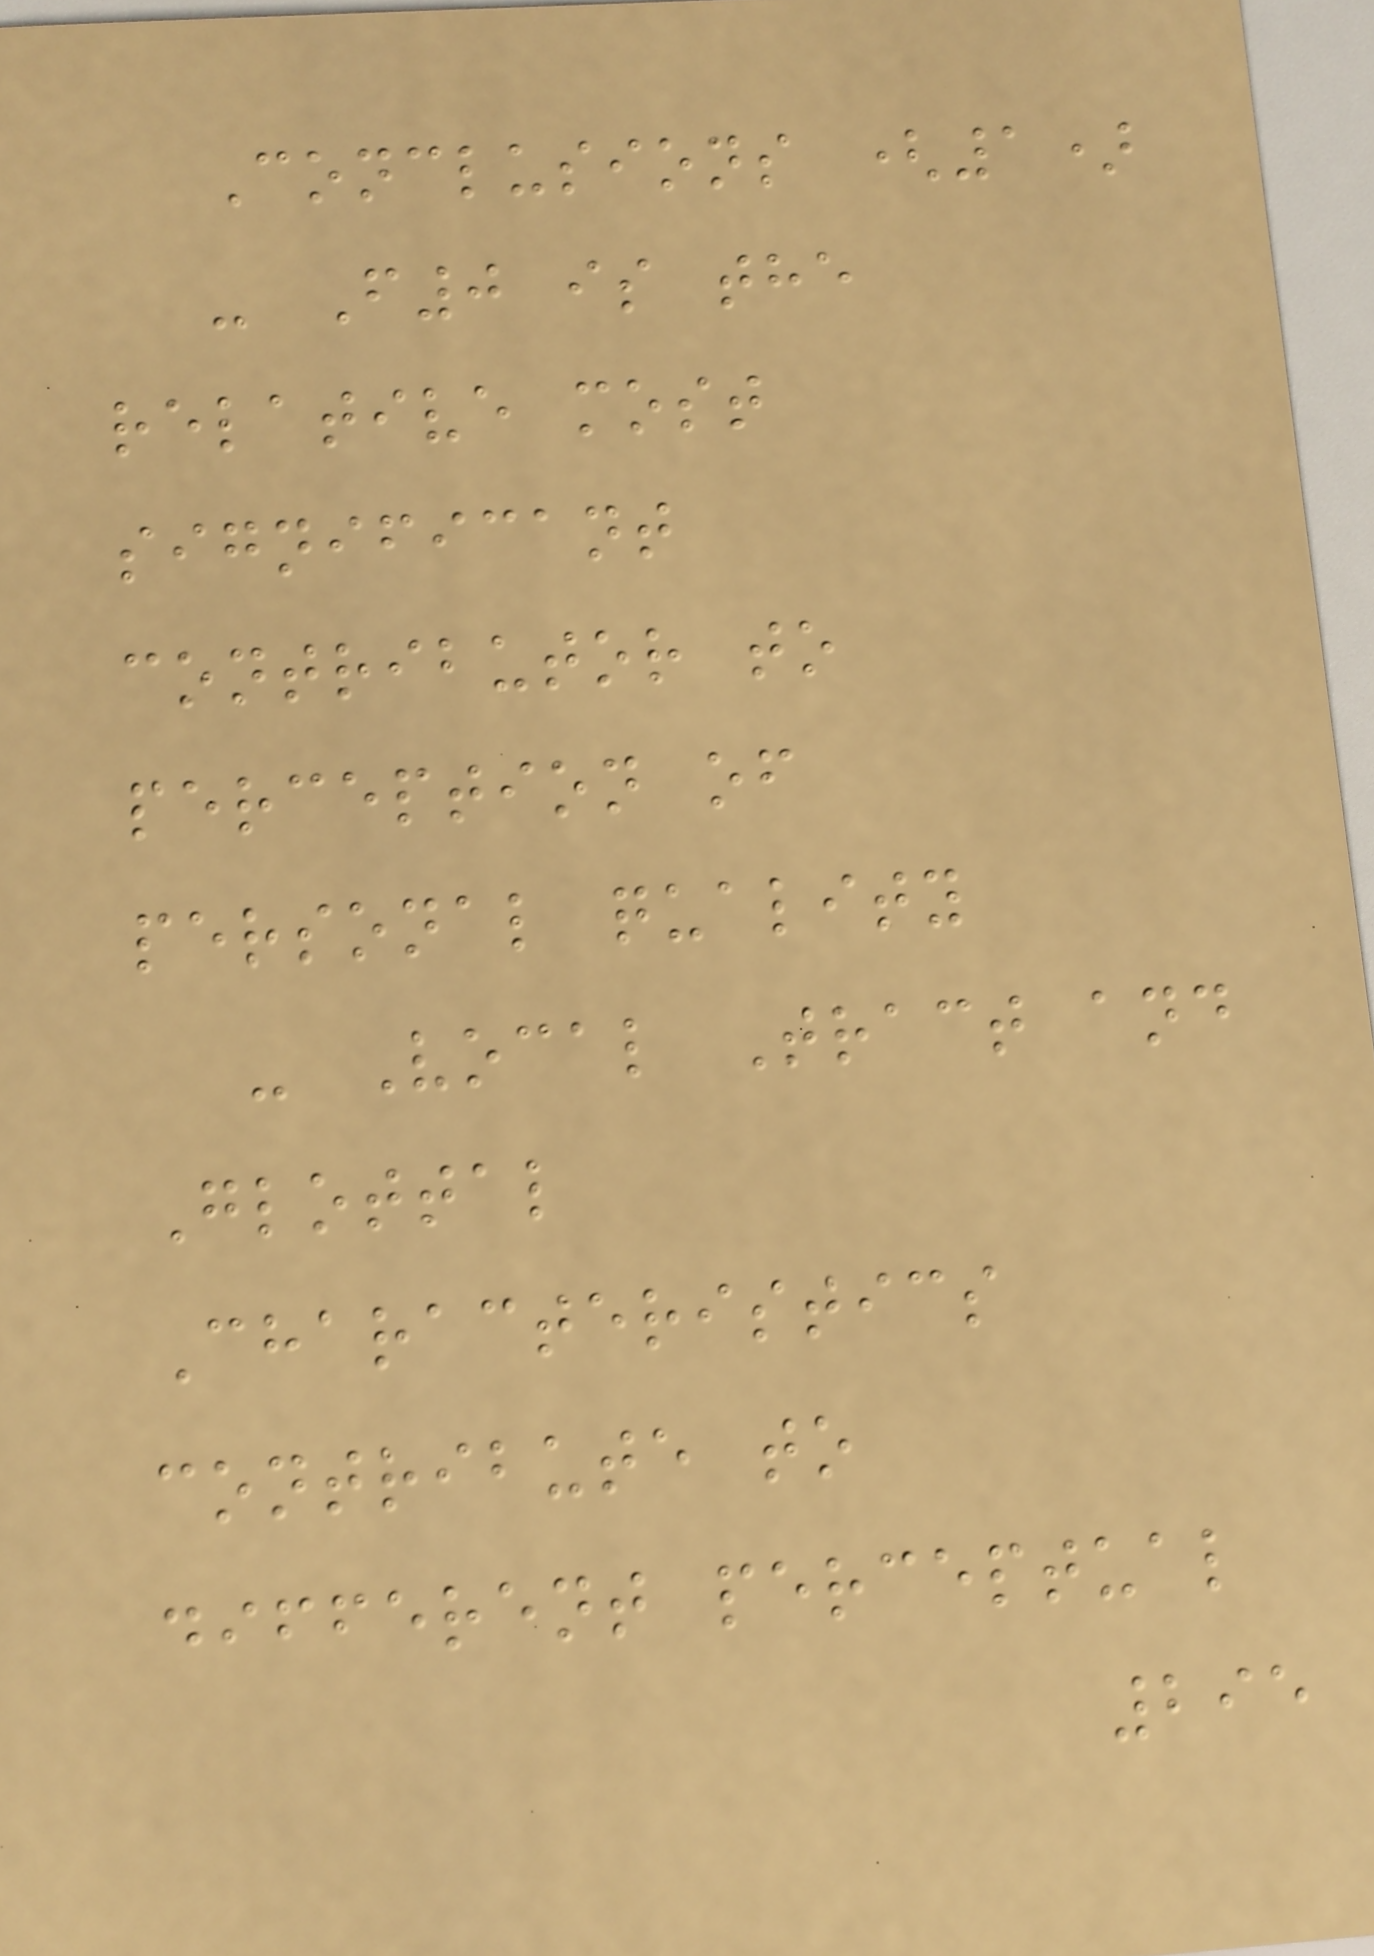Conclusions (1)
- F0 is the
relative most
significant
contributor to
perception of
personal quality
- Vocal Tract and
Glottal
Characteristics
contribute to
different perceptual
295
